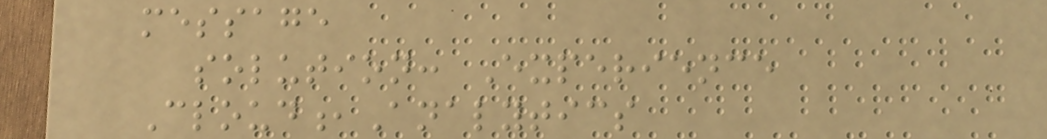message
solution: Experience
Cloud,Analytics
